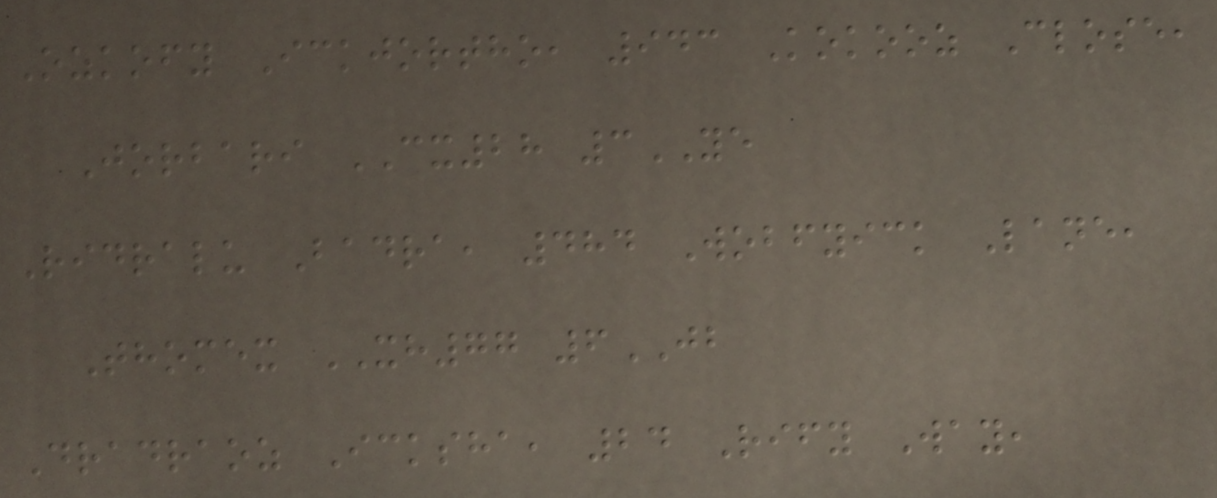Ozkofy Ickjortho, 943 Kokooz Close,
Jorbari CX28 3YE
Ridralu Badra, 484 Wobfyick Lane,
Thomex XH77 6JB
Dradraoz Icksha, 24 Rify Way,
